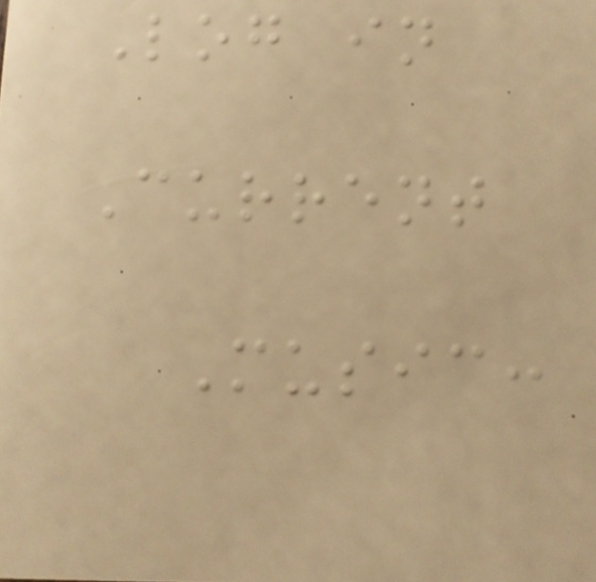Log in
Current
Music:
